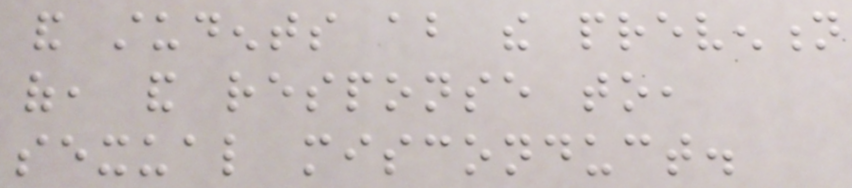and students about the prevention
of, and response to,
sexual misconduct.
